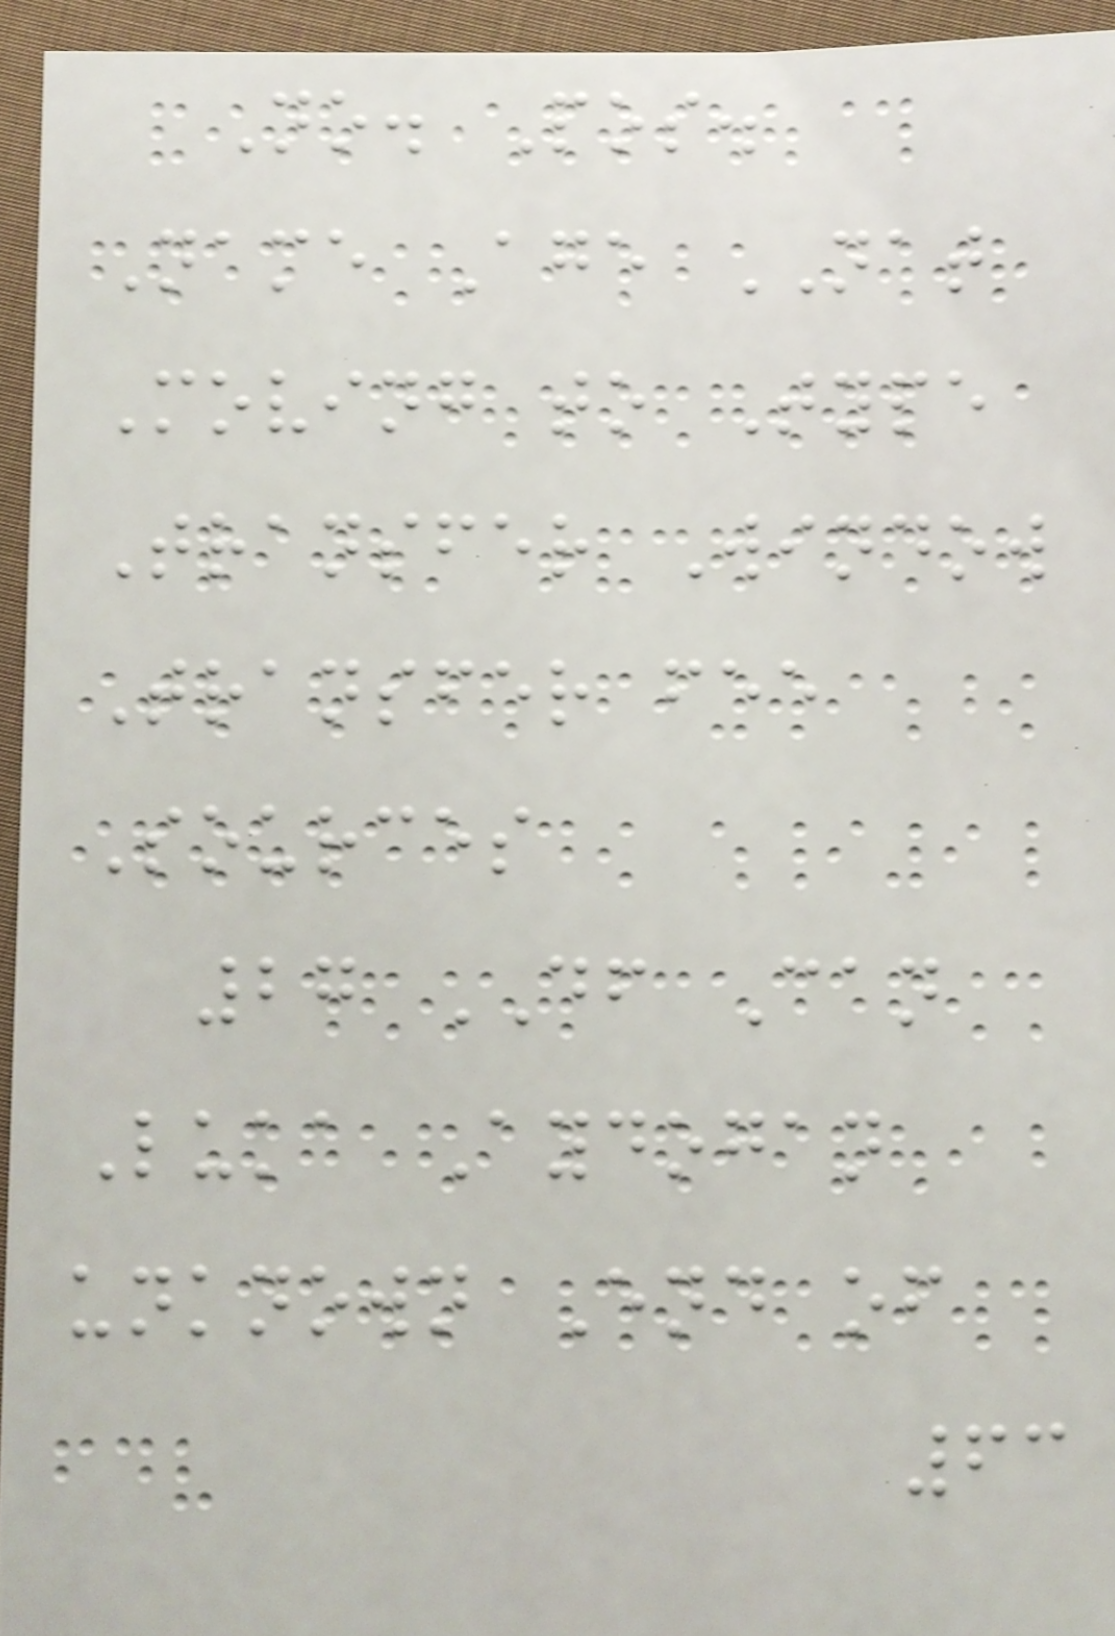No. Pos.
Name Age NAT
Moving to Type
Transfer Window
Transfer fee
Sources
27 DF Can
Luka Aydogan
unknown End of
63
